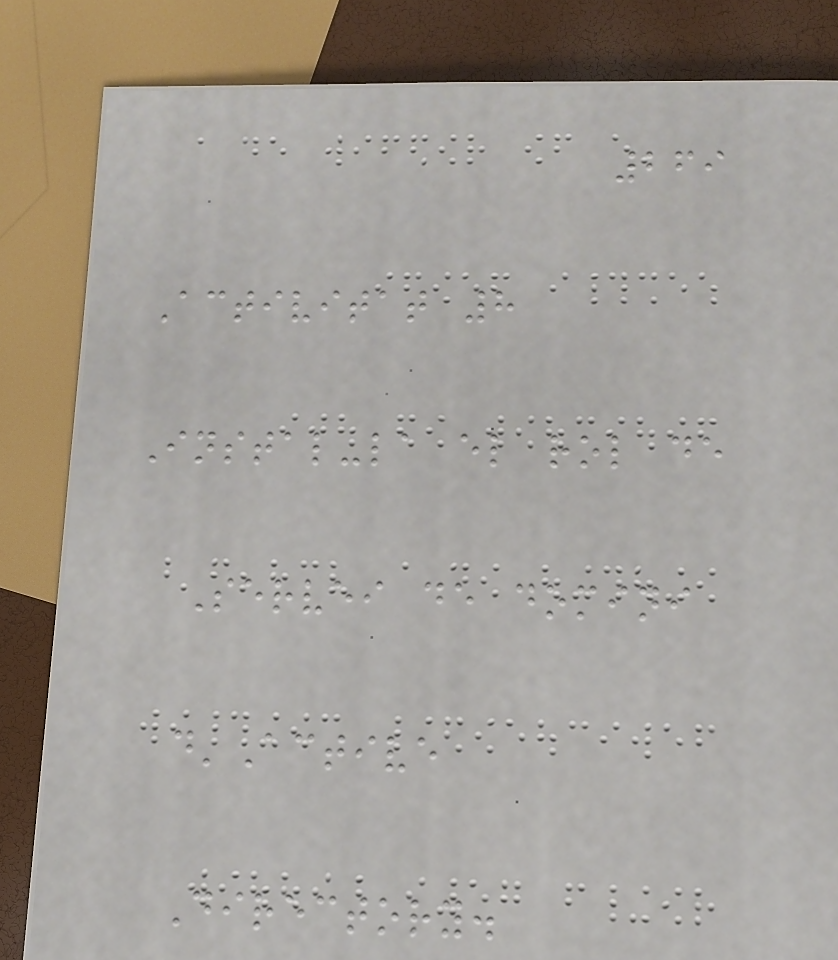269
Activitat 8
Instal-la el rol de
Servei de domini
d'Active
Directory.
